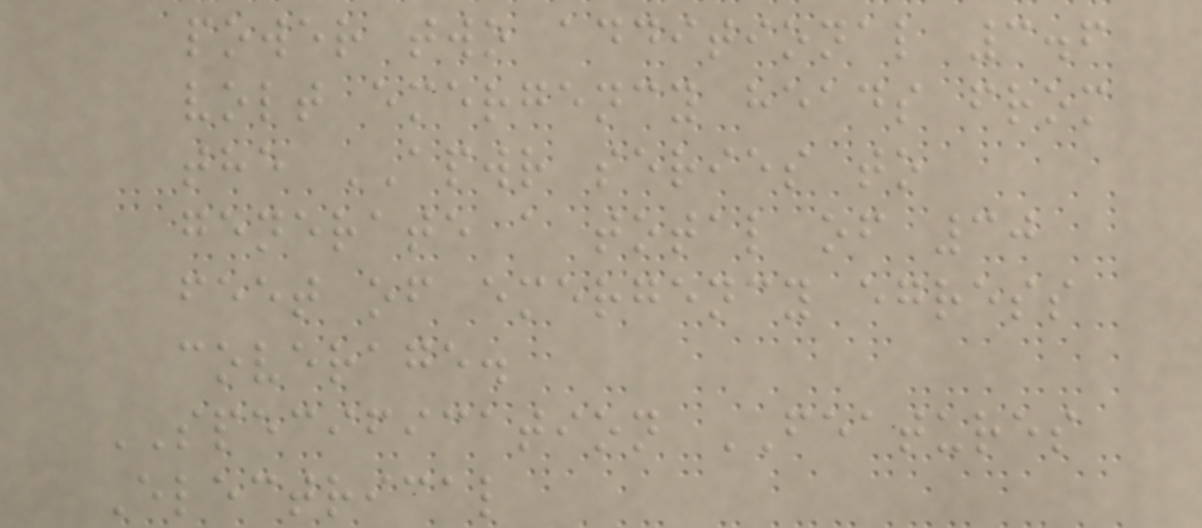power two additional 3.6
volt emergency heads from
the APWR series to
generate a total of 30
feet of emergency egress
coverage.
SPECIFICATION FEATURES
Electrical
